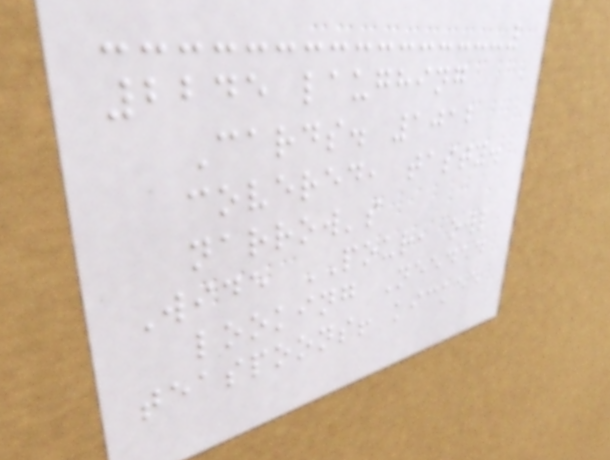2245 laughing
Cards. 1012
covered, tasty.
narrow's
Wide POUR, owl
looking Needed
teaspoons! kicked
